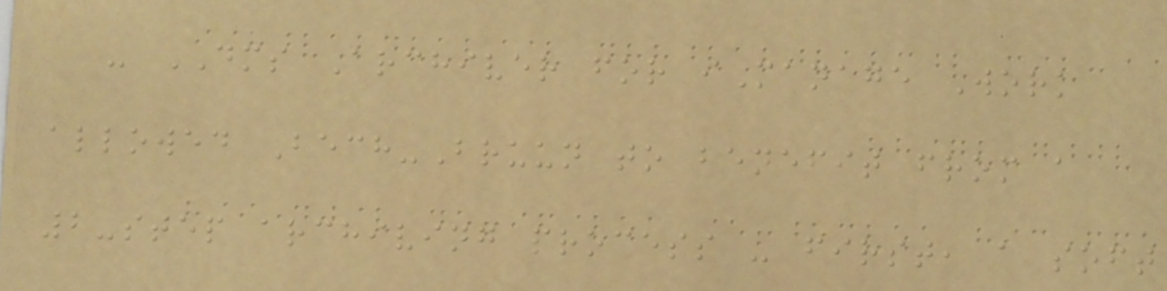- DMS Archiver for iManage Work
allowed Bech-Bruun to benefit from a
2-step archiving process - first, a soft
